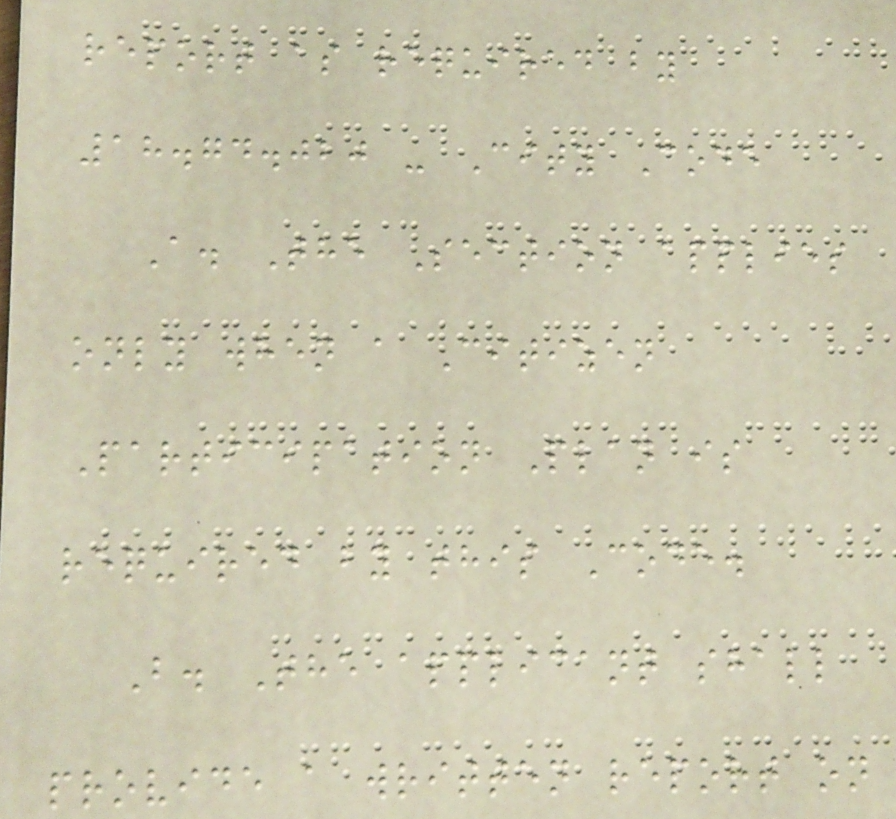report as required by
18.74.020 - City Code
A. The Section applies
only when a Citizen
Participation Plan is
required by this Code.
B. The applicant shall
provide a written report on
